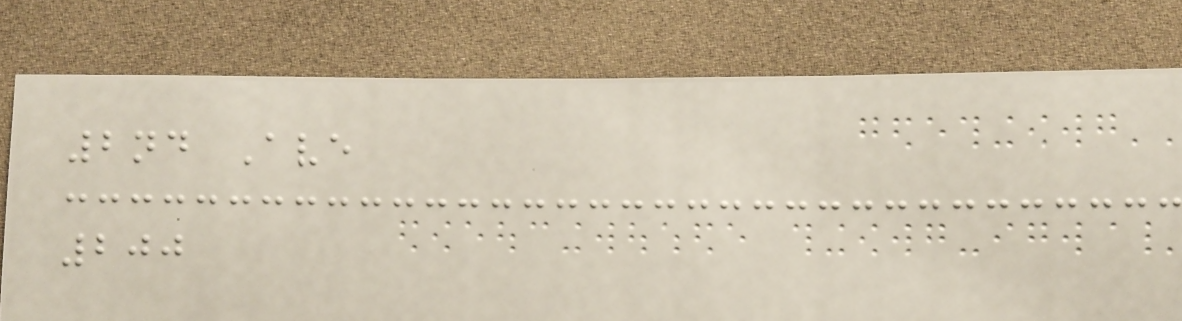2nd Ave
200
